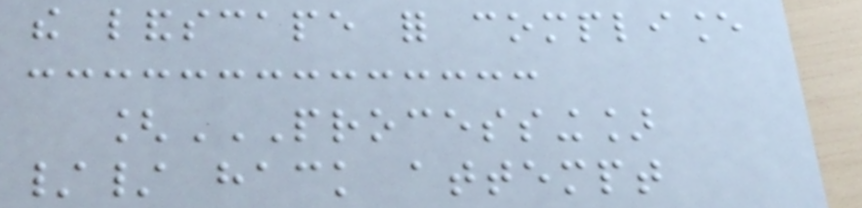the landscape for compliance
[PROCESSING]
// HACK ATTEMPT
